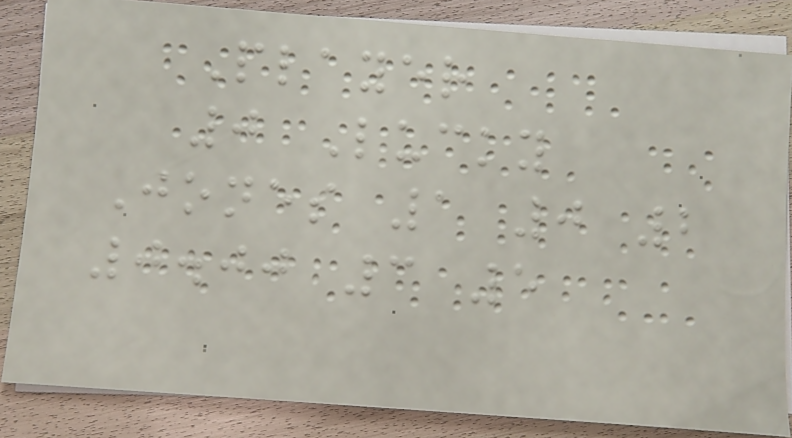Player
0 Lucky
Jones 1 0 2
0.00 3 5
